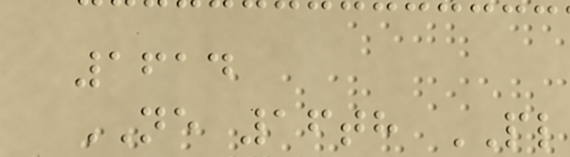1614
NE 16th PL
